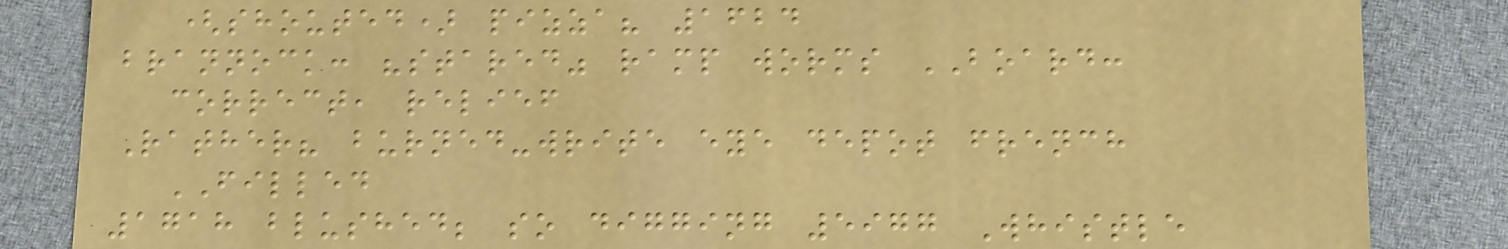(shouted) pizza? 1624
brannock: "stared" ramp worms BOARD:
correct, relief
Rather? burned-write eye depot french
FILLED
1718 blushed; so digging 5977 Whistle
